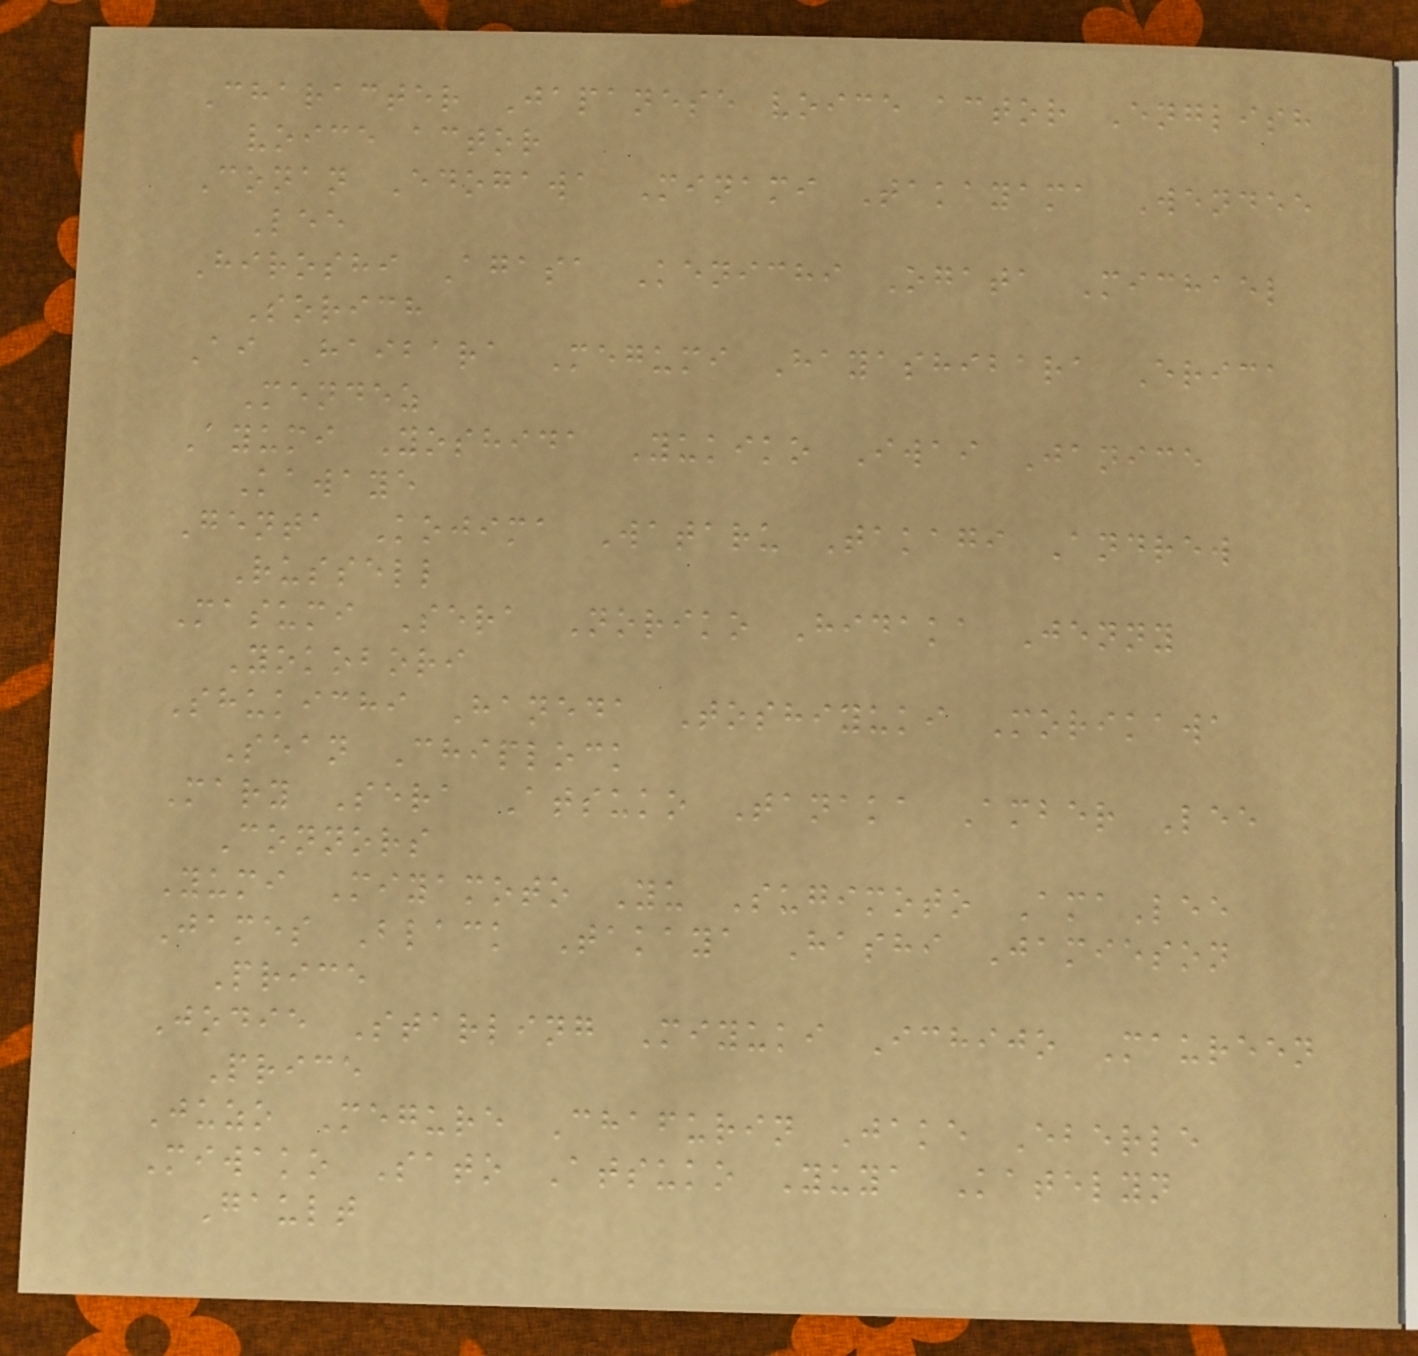Character Japanese voice actor English
voice actor
Conan Edogawa Minami Takayama Wendee
Lee
Hiroshi Agasa Kenichi Ogata Michael
Sorich
Ai Haibara Megumi Hayashibara Erica
Mendez
Ayumi Yoshida Yukiko Iwai Janice
Kawaye
Genta Kojima Wataru Takagi Andrew
Russell
Masumi Sera Noriko Hidaka Jenny
Yokobori
Shukichi Haneda Toshiyuki Morikawa
Sean Chiplock
Mary Sera Atsuko Tanaka Amber Lee
Connors
Yumi Miyamoto Yu Sugimoto AmaLee
James Black Takaya Hashi Jamieson
Price
Jodie Starling Miyuki Ichijo Maureen
Price
Juzo Megure Chafurin Jake Eberle
Miwako Sato Atsuko Yuya Katelyn
Gault
